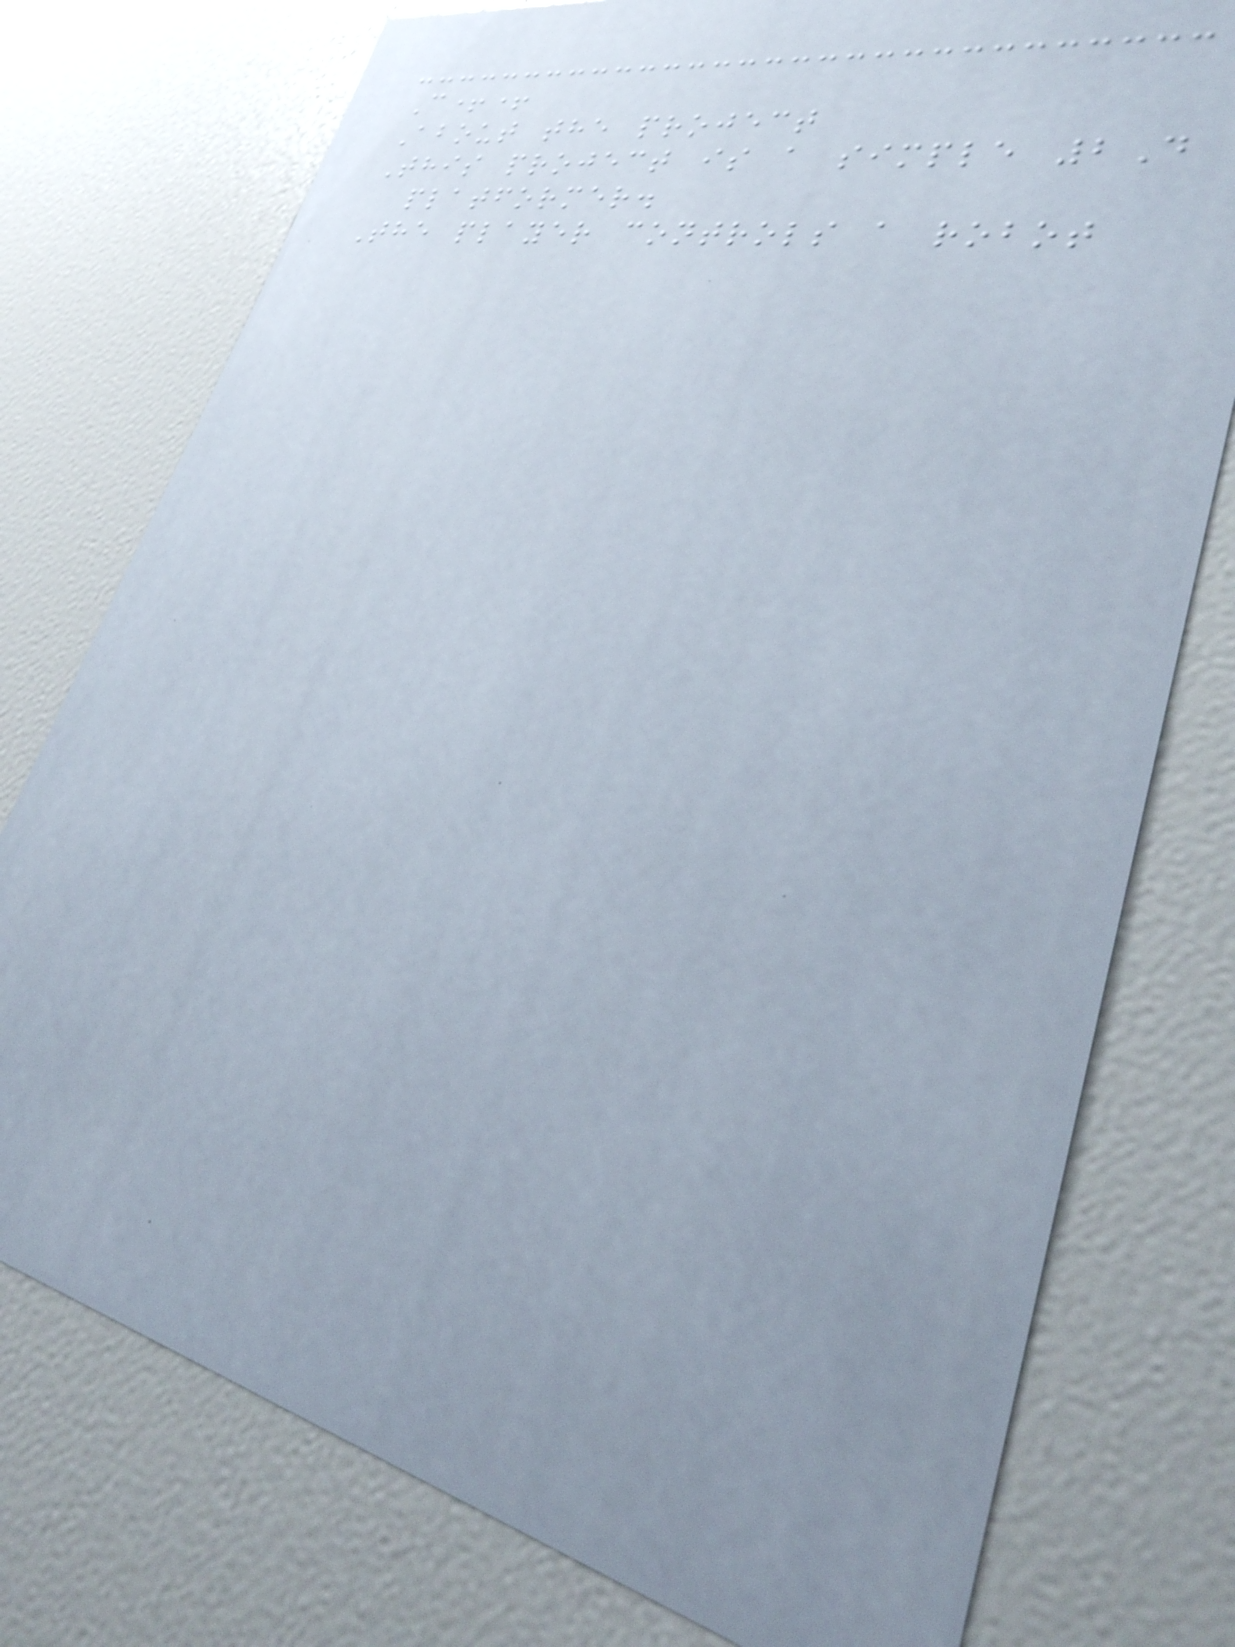C++
About the project
This project is a simple 2D
platformer.
The player controls a robot
